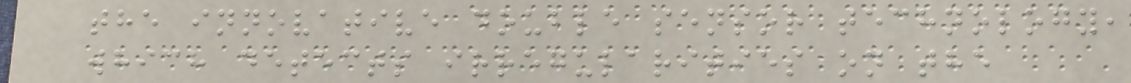the innovative double sensor technology,
which detects irregularities on the
